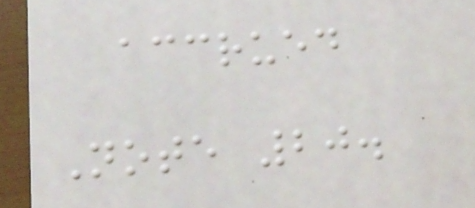accrued
Note 20.
